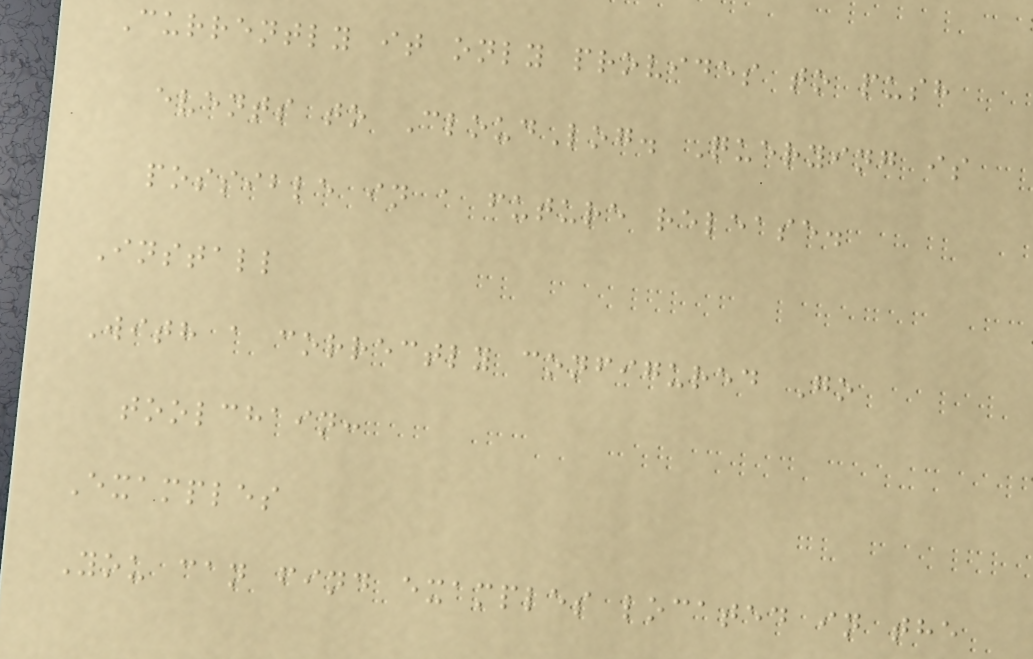Currently it only provides to push
events to CloudLog. Querying is
possible in a future release.
Install
With a correctly configured Go
toolchain:
Examples
You can find examples located in the
